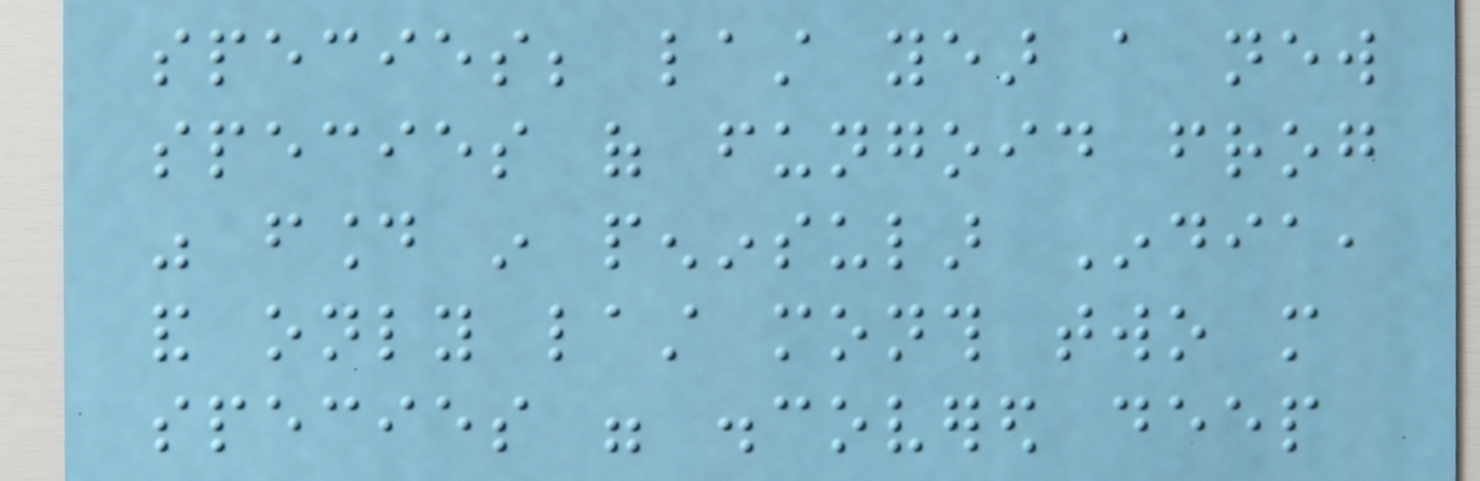species; last year a new
species of fungoid frog
was found in peninsular India,
and only last month two more
species were discovered deep
